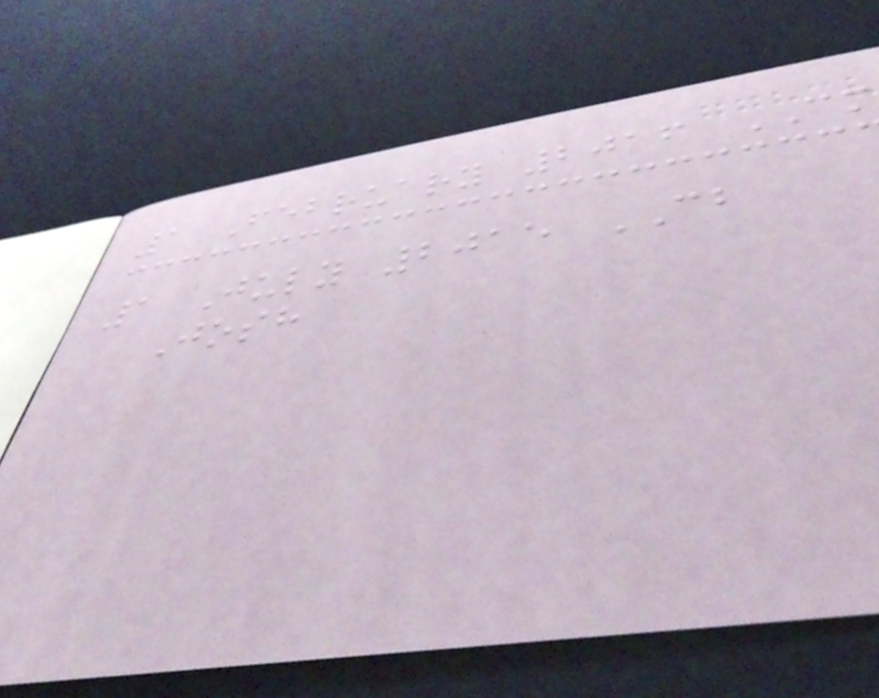1 February 2016 CM
1 July 2015 CB
Josh
